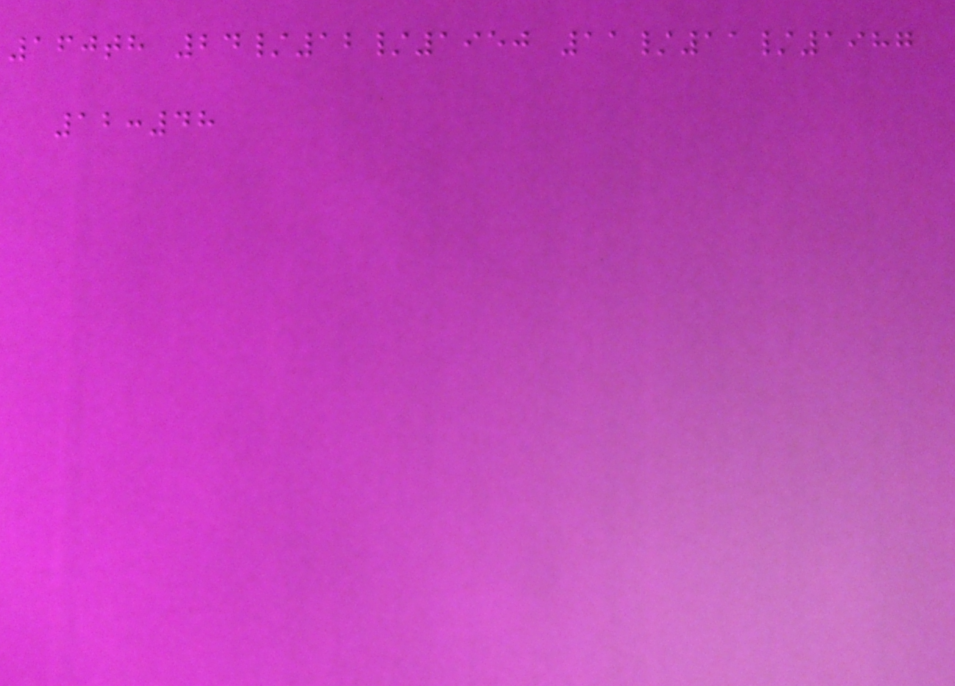160th 24/12/1950 11/11/1987
12:48
